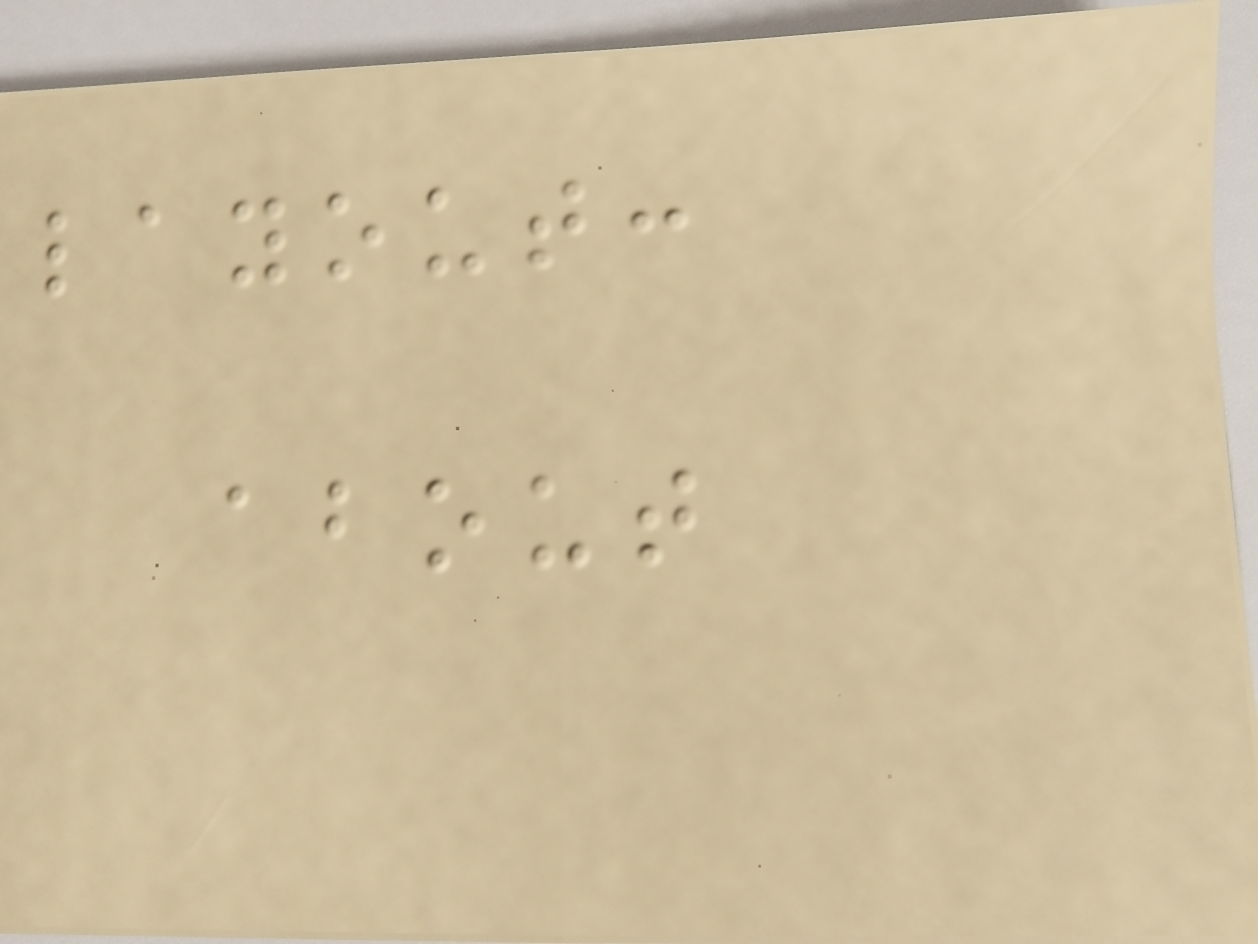layout:
about
